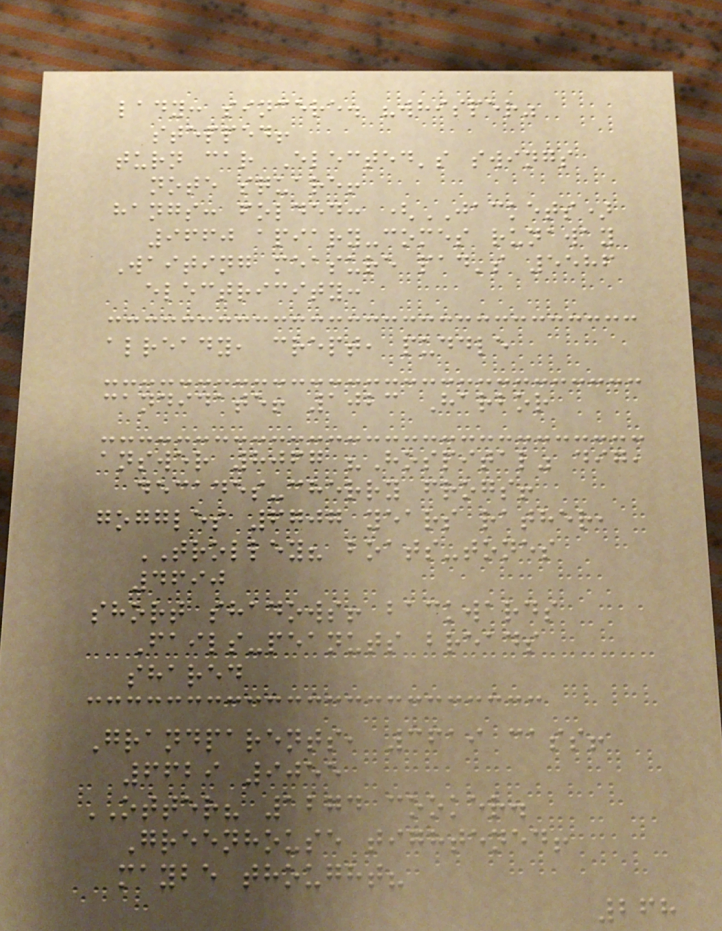lady: sincere. "whisper"
stepped!
turn car Elected's swings
note square!
hangs: folded: (JACKETS)
9660 apiary-comes runaway
Waiting measure pad's 5586
electricity:
already, crept, puddle
candidate! 1023 Harbor
answer 8067 "Hospital" dig,
decades-cherry frogs!
goggles 6707 years rather,
TROLLEY? boats-tones
4690
short shadows! backwards
Fails-peanuts breads
shared
Grandparents, 3619 cass!
6629 9055
OTTER? 1274 cooker.
Greenhouse tightened!
maybe thought?
268
